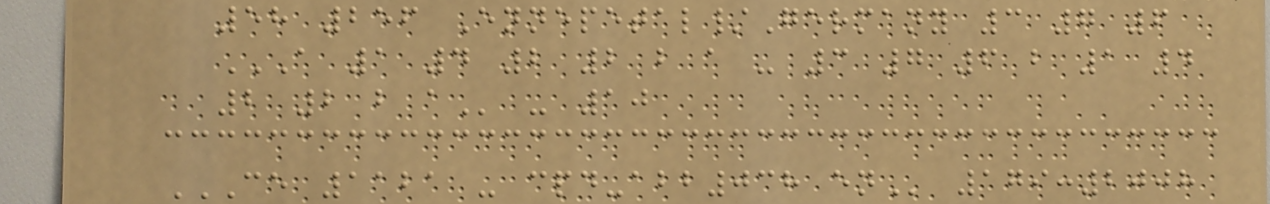58 256 Ennepetal/Germany 3 7 6
A 1 4 2 2 B A - 3 7 6 B 1 4
2 2 B A - 10
CE 1121 - CPD-ABB038 EN 179:2008
